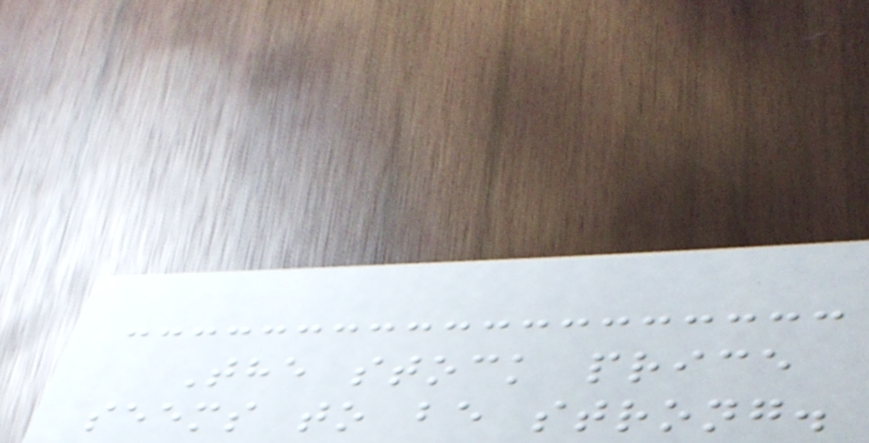The stock price
seems to be strong.
